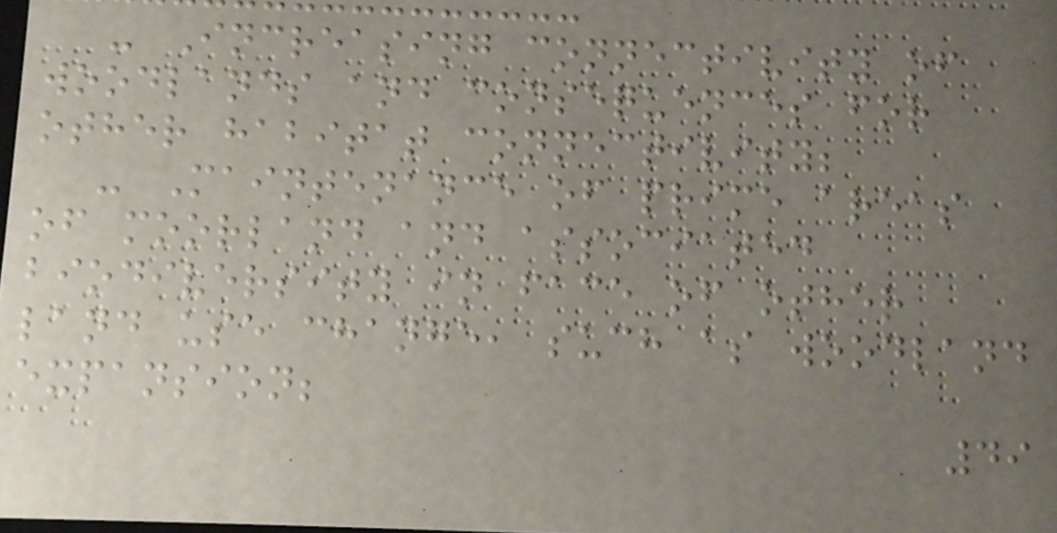- Increasing connectivity of
woodlands and consequences for
other habitat connectivity;
- Maintenance of prime areas
of moorland and associated
biodiversity in face of other
land use change, such as woodland
expansion;
49
